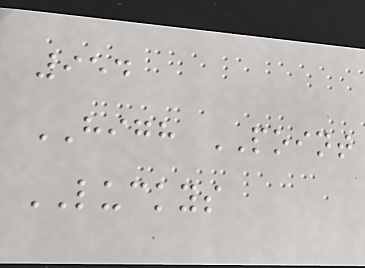954
HIGH POINT
LUCKYS
